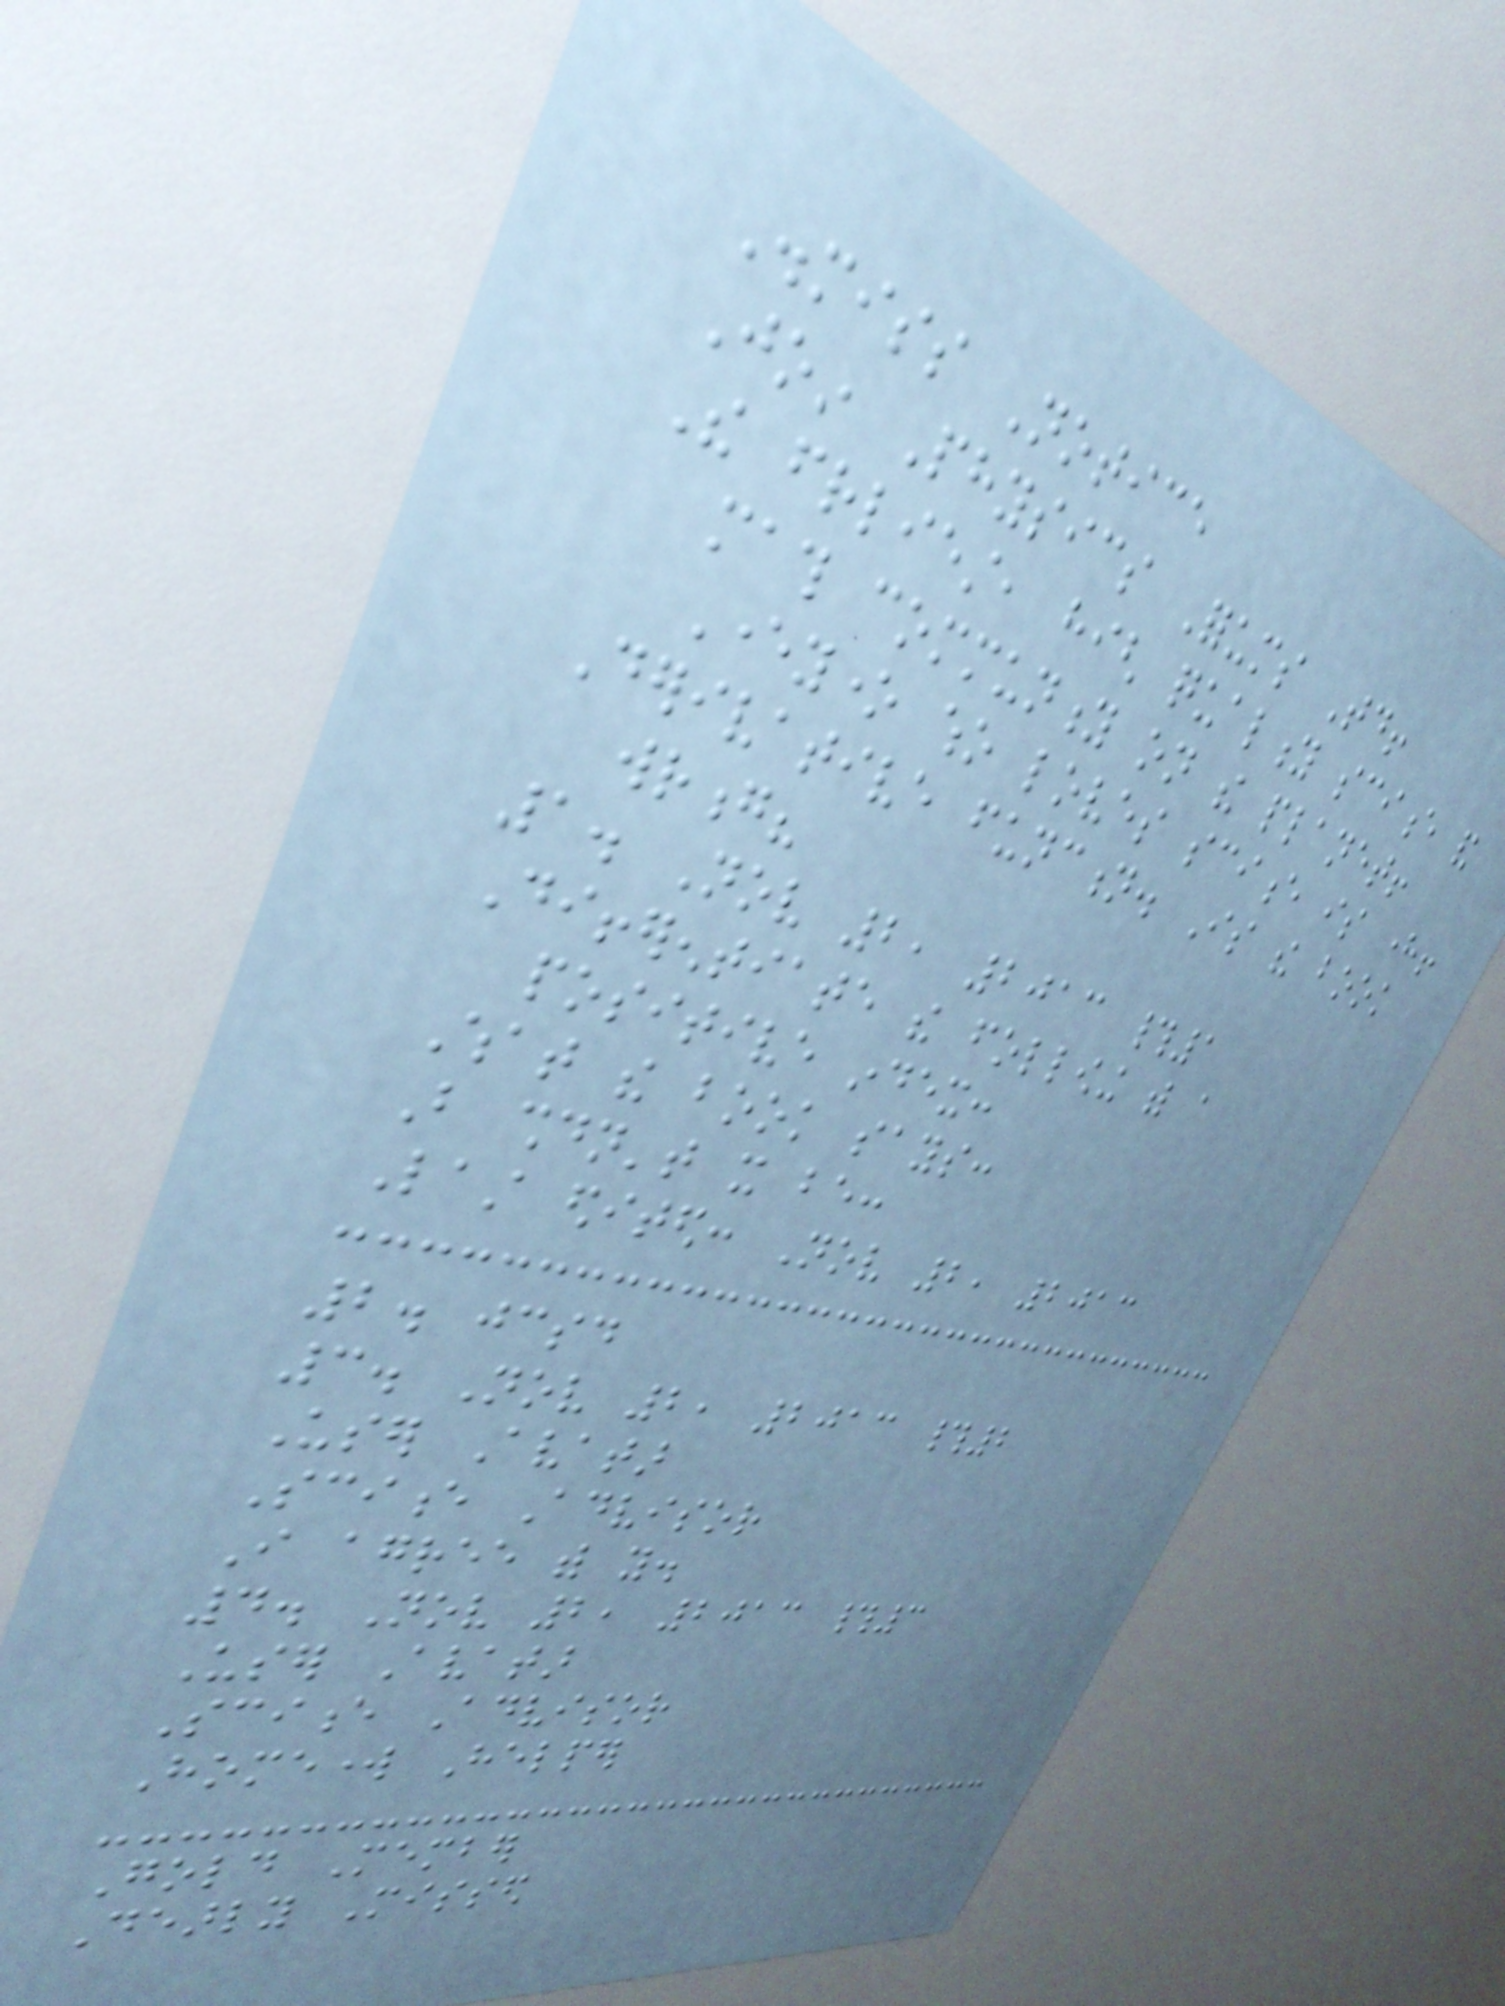Dismiss Notice
Join Physics Forums Today!
The friendliest, high quality science and
math community on the planet!
Everyone who loves science is here!
Derivative function. Is the book
wrong?
1. Nov 2, 2013 #1
Differentiate the following with a
positive index:
What the book says:
But shouldn't it be:
Last edited: Nov 2, 2013
2. jcsd
3. Nov 2, 2013 #2
User Avatar
Science Advisor
I agree with you.
4. Nov 2, 2013 #3
User Avatar
Science Advisor
Homework Helper
Gold Member
Dearly Missed
